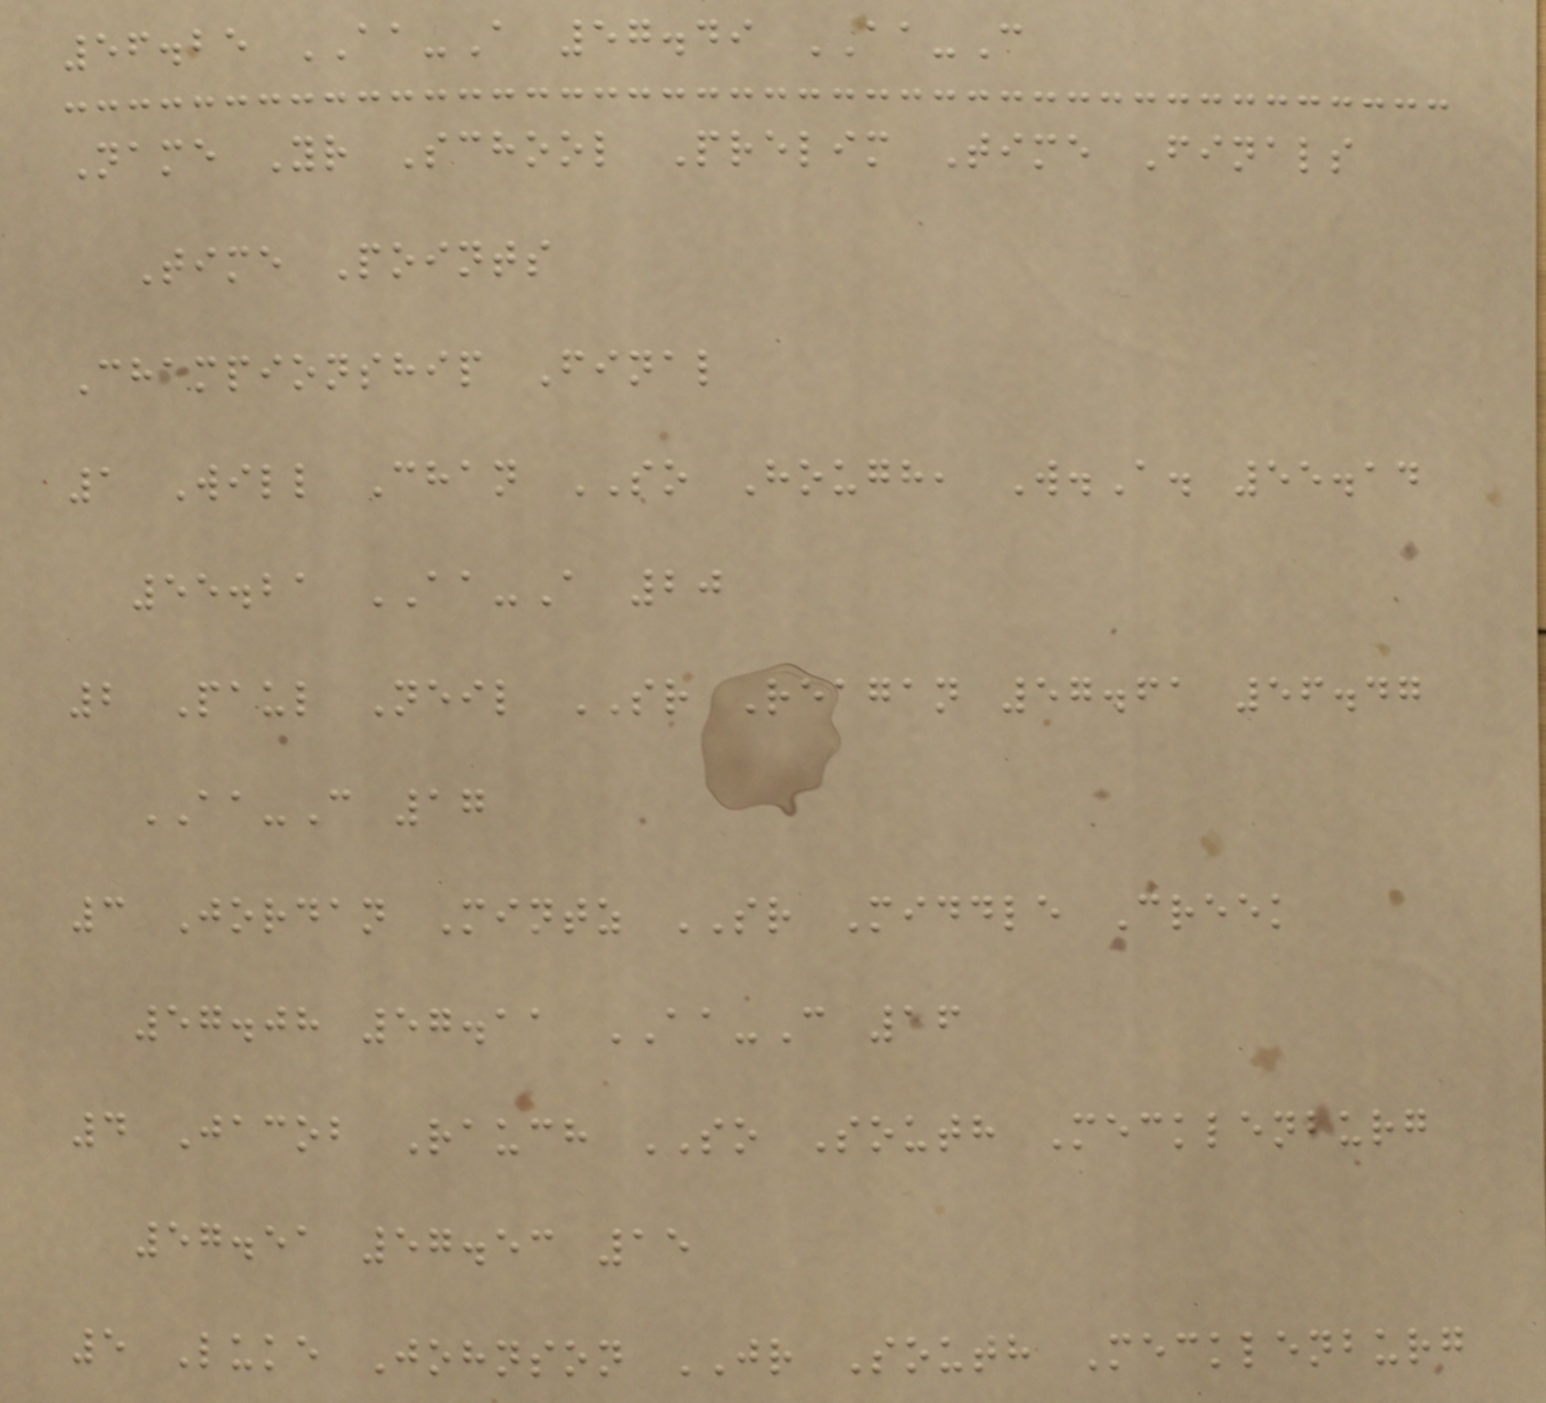56.25 AA-A 57.49 AA-C
Name Yr School Prelim Time Finals
Time Points
Championship Final
1 Will Chan SO Hough, W.A. 55.14
55.21 AA-A 20
2 Paul Neil SR Reagan 57.61 56.47
AA-C 17
3 Jordan Mintz SR Middle Creek
57.08 57.11 AA-C 16
4 Jacob Rauch SO South Mecklenburg
57.51 57.53 15
5 Luke Johnson JR South Mecklenburg
